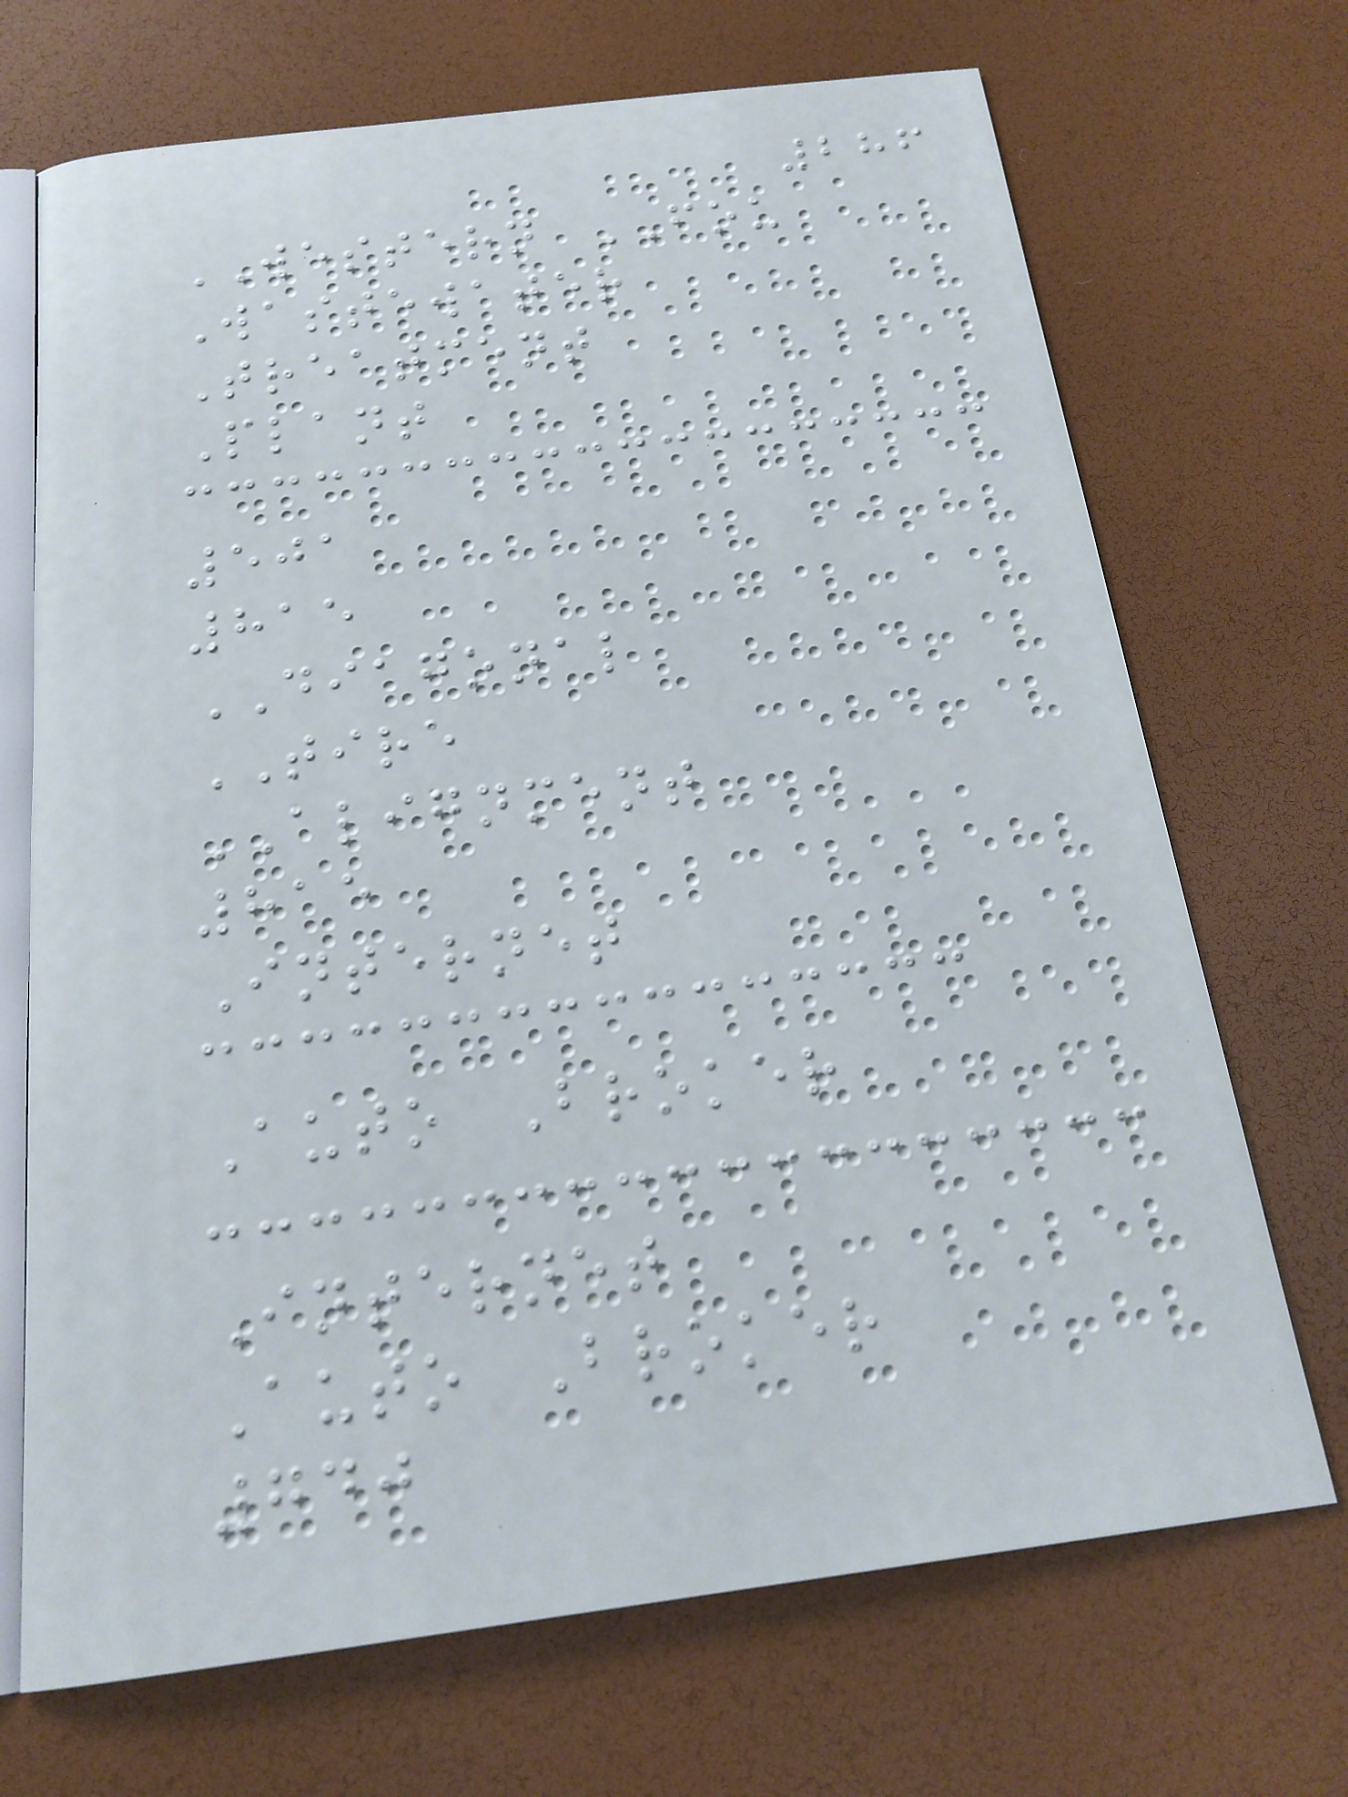286
WESTERN FOU
Wastewater
Treatment
Plant
501
815
DIAGONAL
TIRE
ALIGNMENT
815
Internet
Auto Broker
Internet
Auto Broker
740
